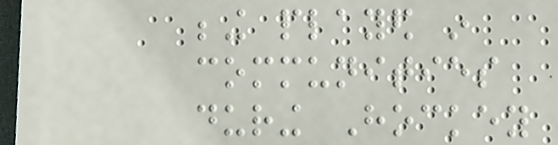being played in
communities
during Hockey
